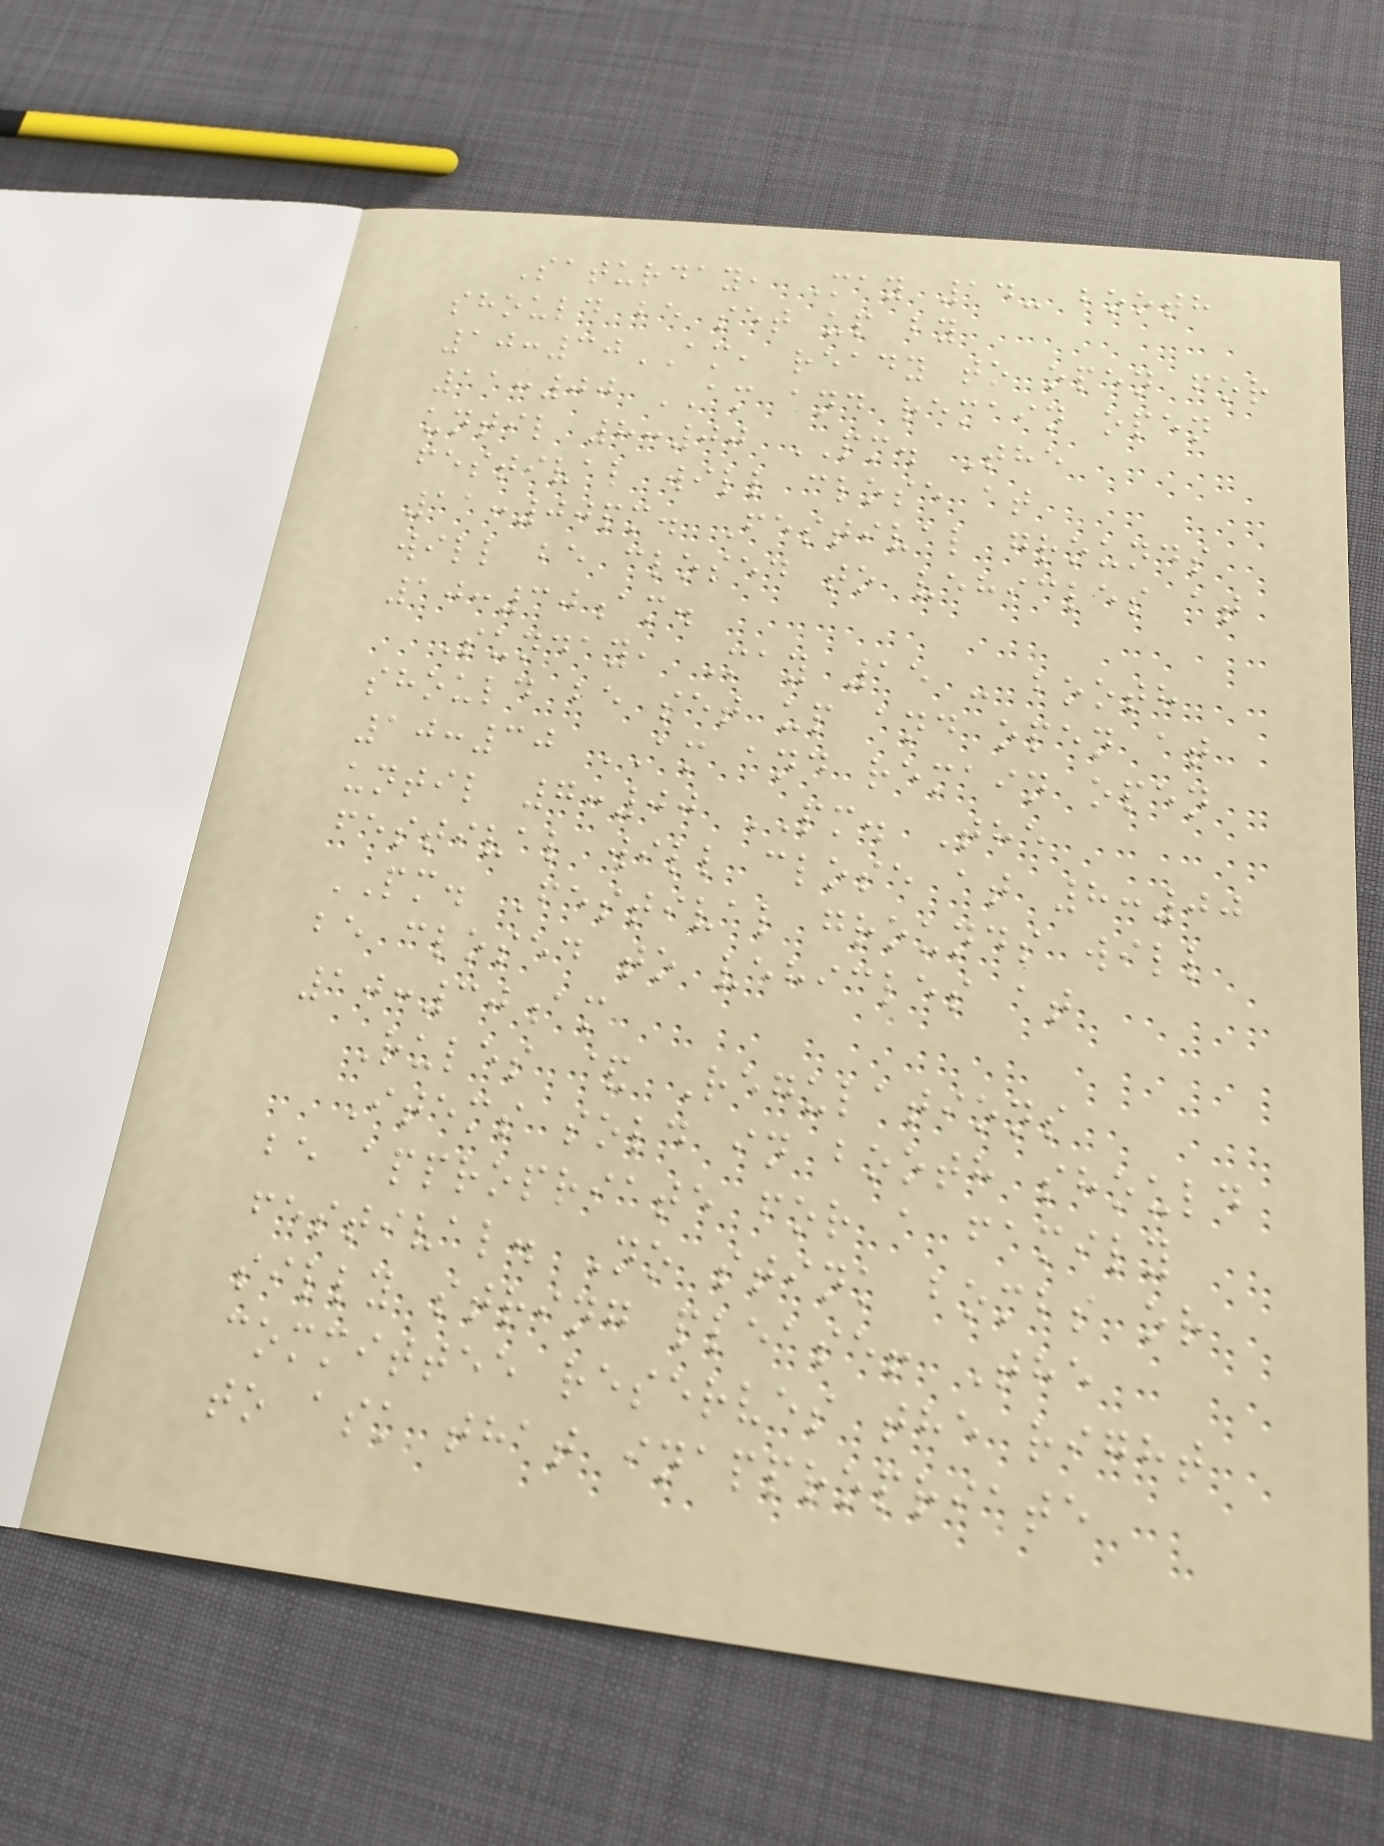Saturday, May 14- booth
should be set up by
10:30AM, ready to open for
11:00 AM and remain open
until 8:00 PM. The
festival will close at
11:00pm. Festival grounds
will be closed to vehicles at
10:30am.
Sunday, May 15 - booth
should be set up and open at
10:30 AM and remain open
until 7:00 PM. The
festival will close at 8:00
PM. Festival grounds will
be closed to vehicles at
10:30am
Rules & Regulations
Items sold in booth should
be appropriate for a family
festival. No stink bombs or
silly string please! The
committee reserves the right
to ask that inappropriate
